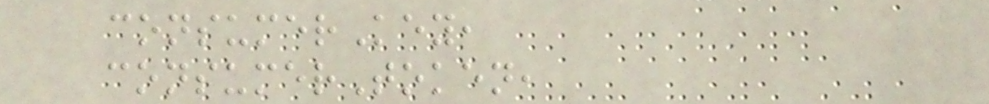consumerKey,
consumerToken,
